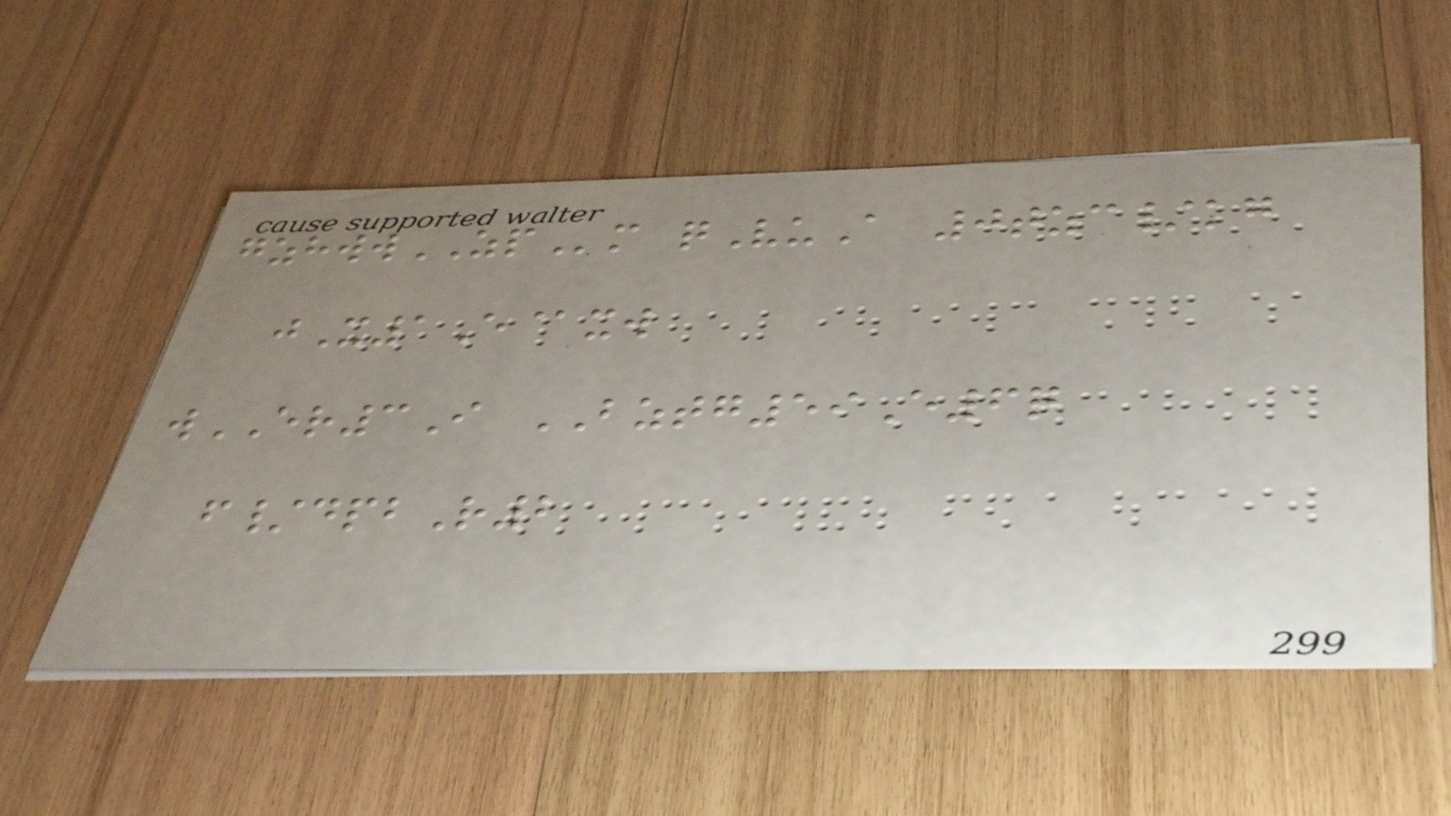gzhwwZPm qVuA 0tzc/kg
jX1E@xw
wER3I BZTG59E6q
f/dpbR2
